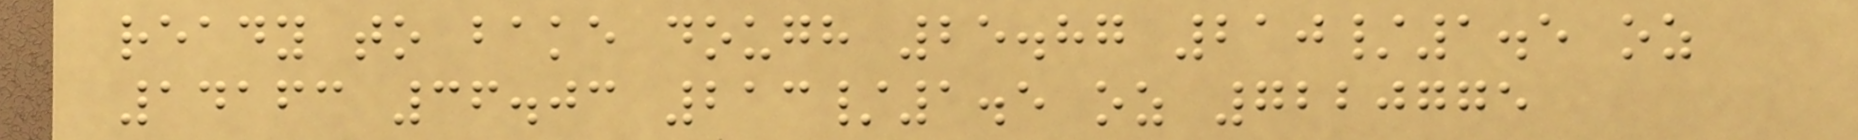ready to bake dough 25.87 210/1.5 oz
14163 36.03 213/1.5 oz 7220775
